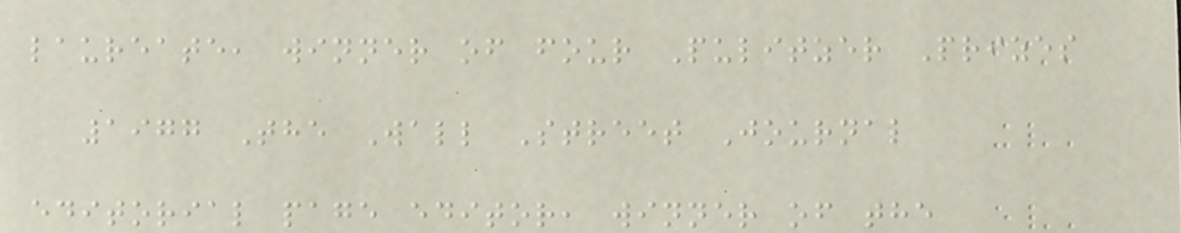laureate, winner of four Pulitzer Prizes
1977 The Wall Street Journal
editorial page editor, winner of the
